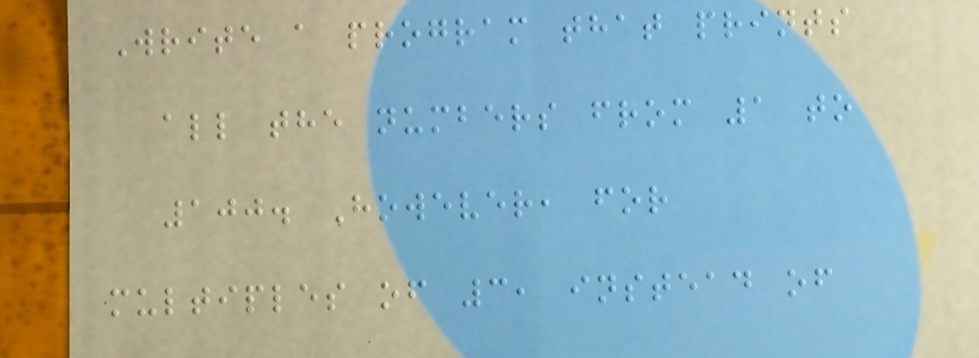Write a program that prints
all the numbers from 1 to
100. However, for
multiples of 3, instead of
